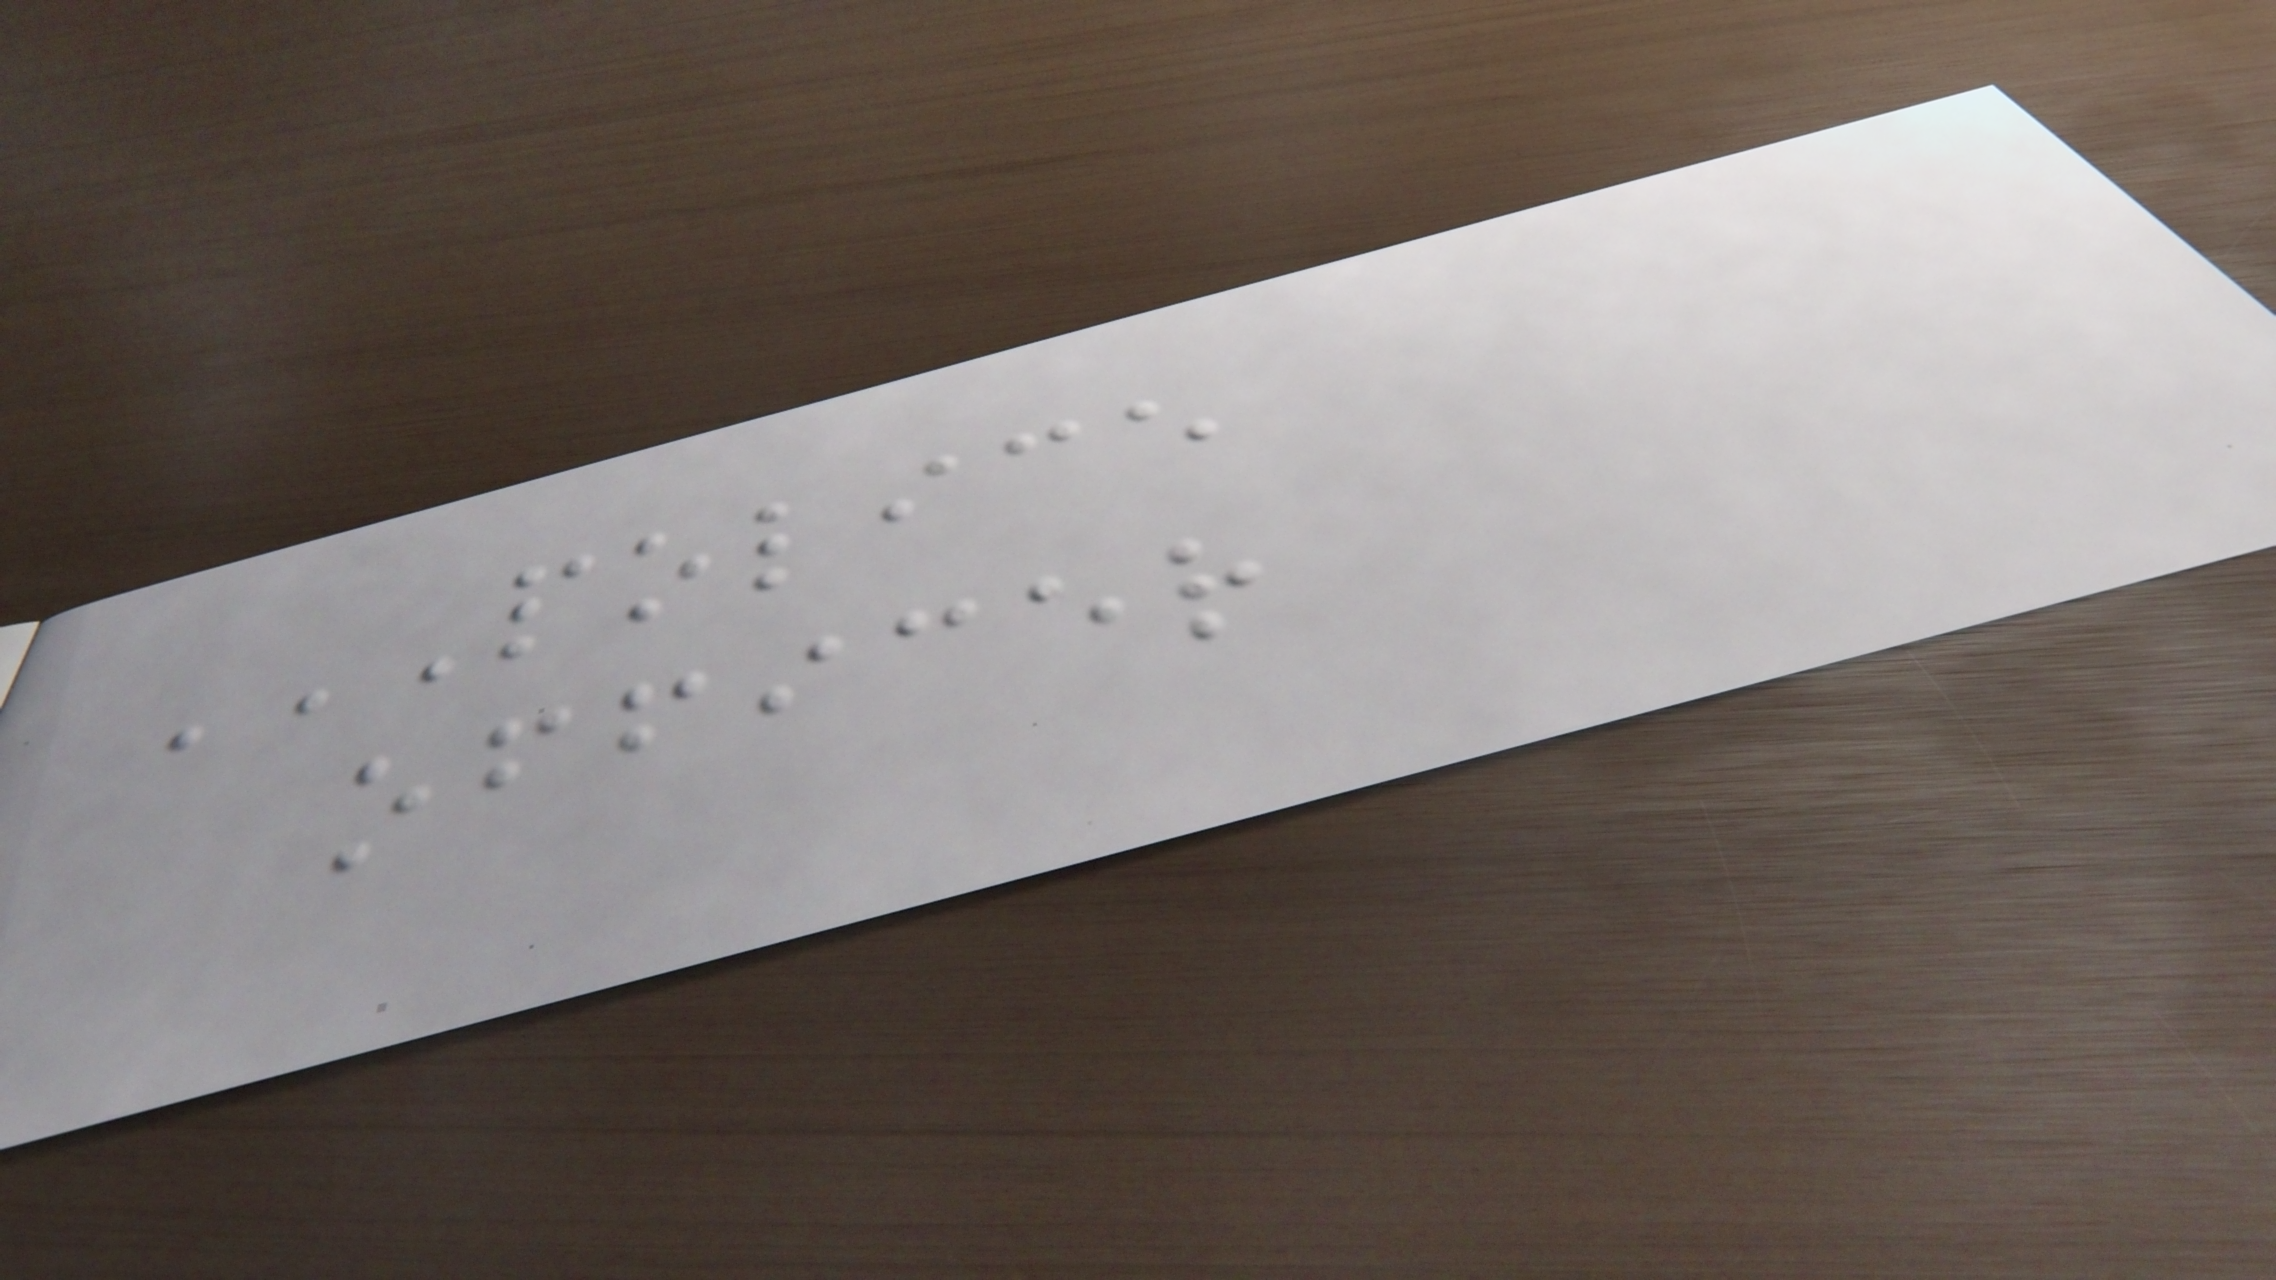POLICE
OFFICER
